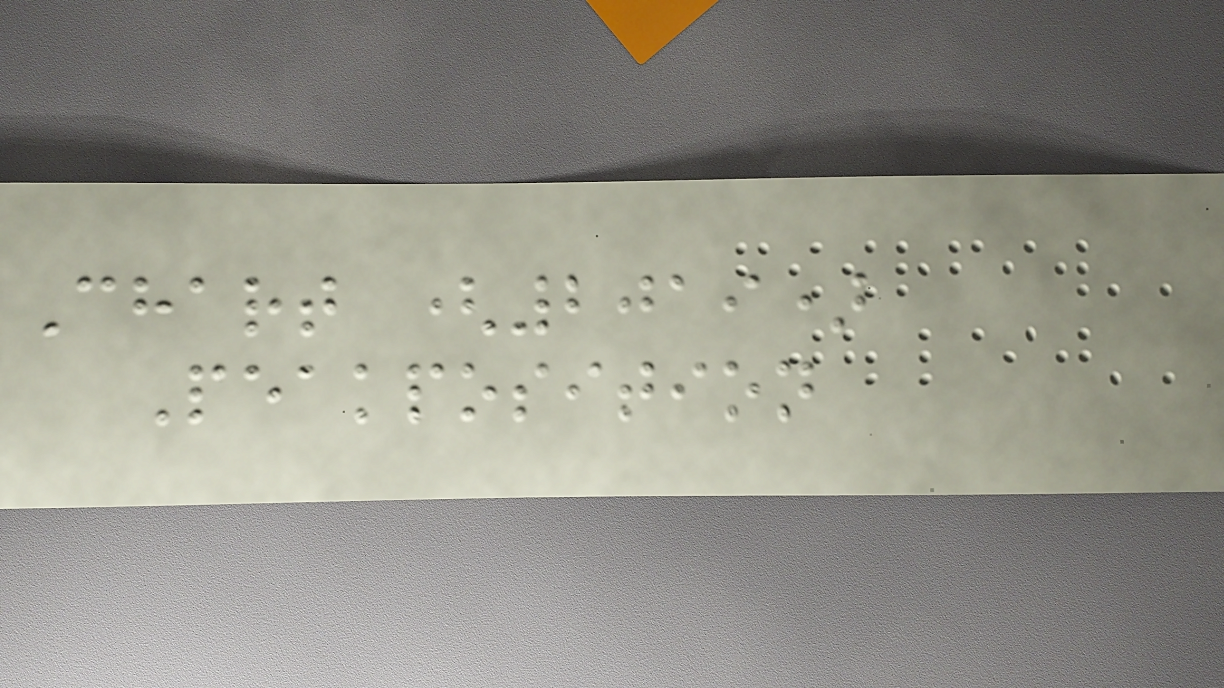Chart (2019)
Peakposition
